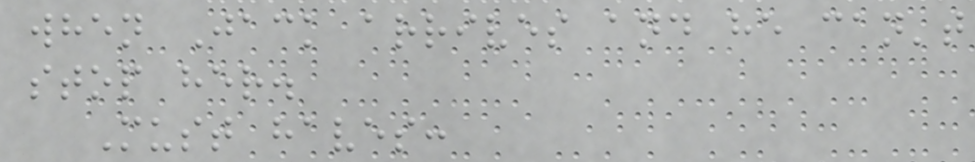when Jack arrives and he can't
stop her.
Must haves:
